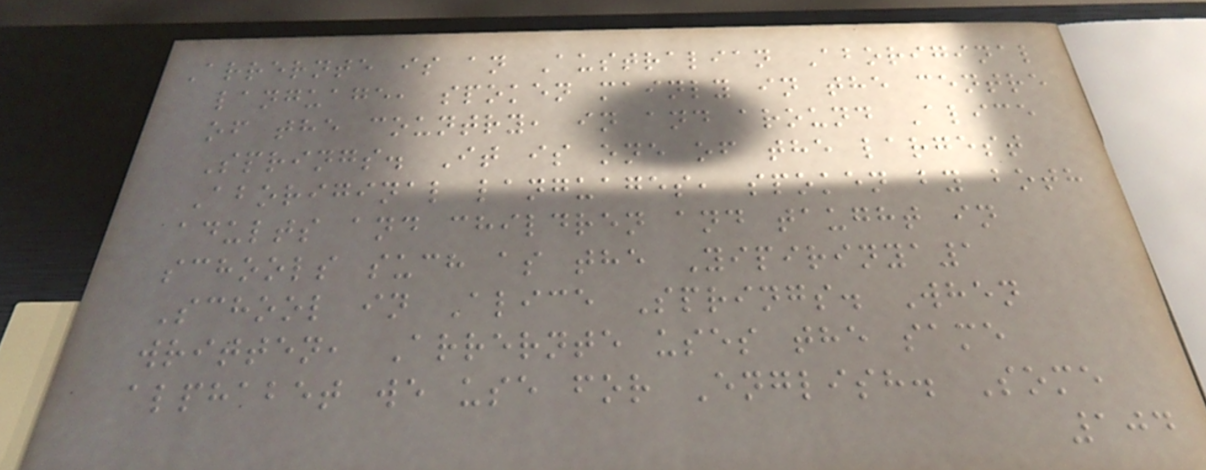Arrernte is an Australian Aboriginal
language, spoken mainly in the centre
of the country, in and around Alice
Springs. It is one of the largest
Aboriginal languages, spoken by both
adults and children and taught in
schools such as the Yipirinya1
School in Alice Springs. When
written, Arrernte uses the same
alphabet we use for English. Some
104
